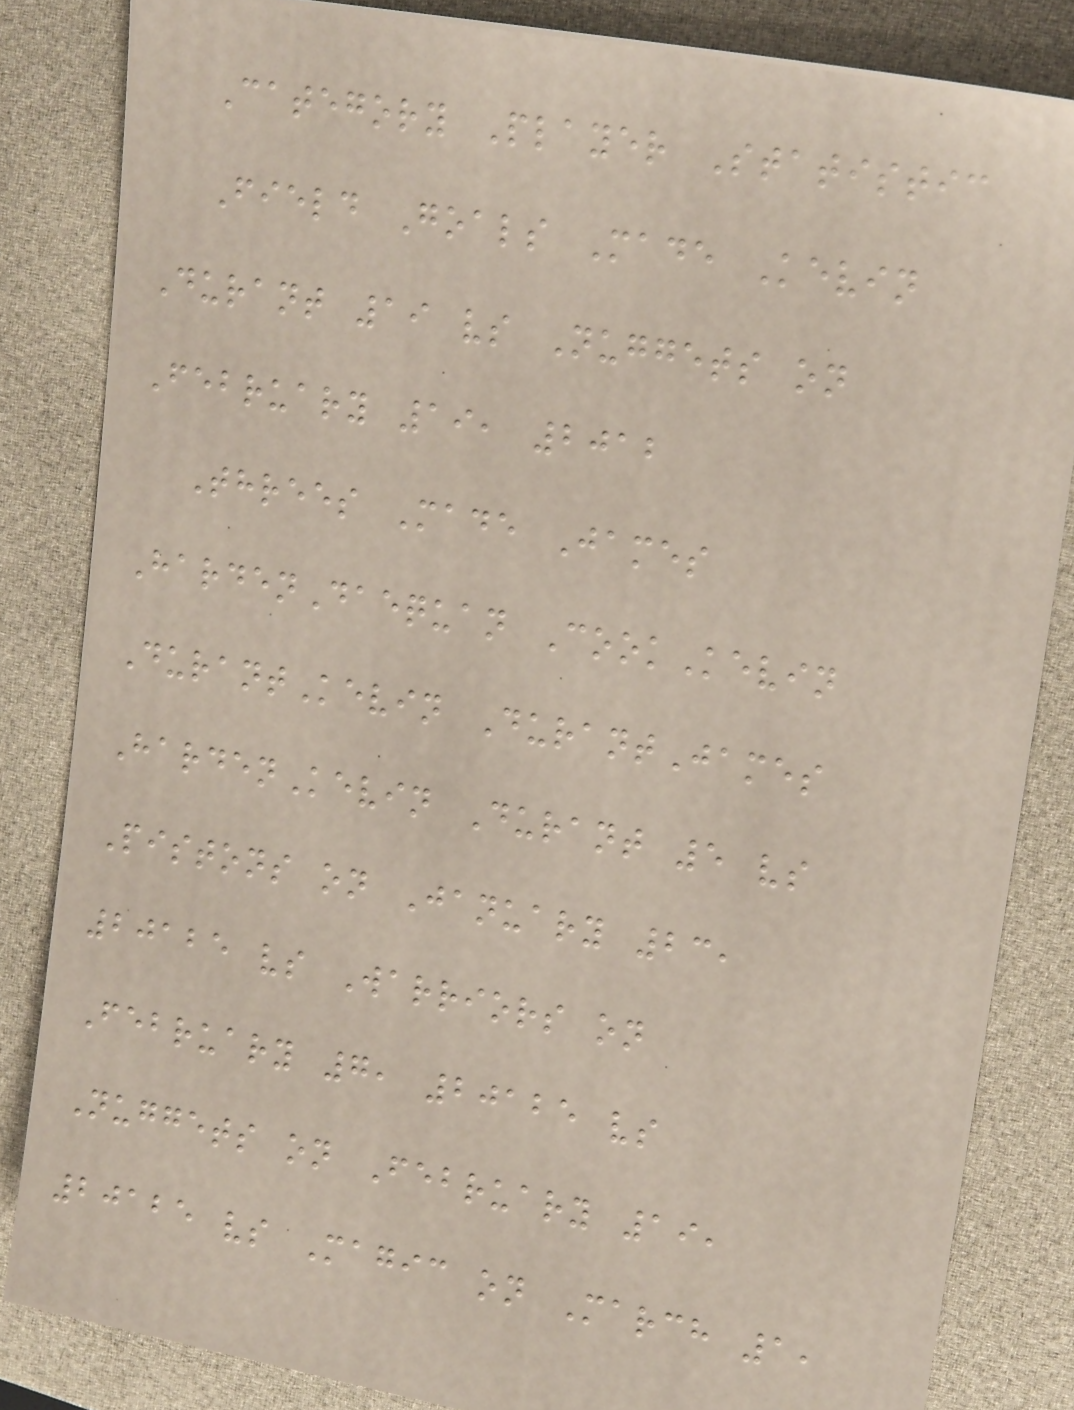Category Player Statistic
Field Goals Made Kevin
Durant 19 vs Nuggets on
February 19, 2012
Threes Made James
HardenDaequan CookKevin
DurantKevin DurantJames
HardenKevin Durant 5 vs
Pistons on January 23,
20125 vs Warriors on
February 7, 20125 vs
Nuggets on February 19,
20125 vs Magic on March 1,
